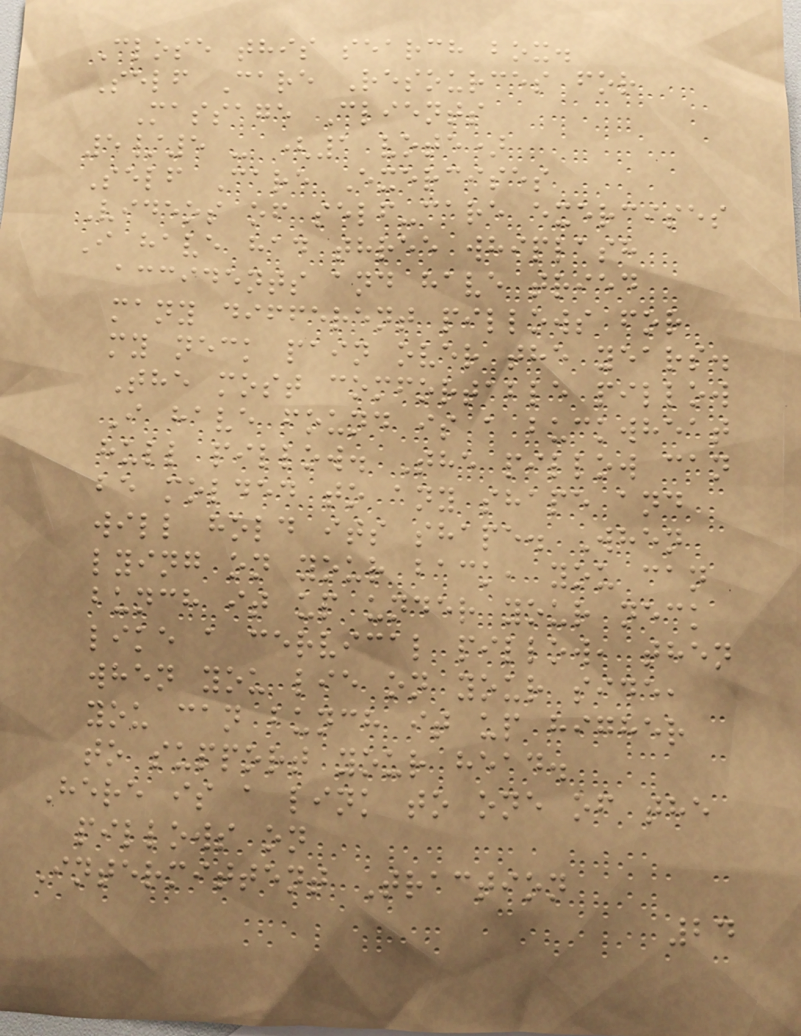Close this search box.
Self Care Resources for
Massage Clients
5/5 - (1 vote)
Self Care Exercises
Videos of self-care exercises
I have had three whiplash
accidents and have tried
many different pillows for
my neck pain over the years.
The most comfortable pillow
I have found is a buckwheat
hull pillow. The pillow can
be molded to any shape and
will hold its shape. When
lying on your back, you can
bunch it up under your neck
like a cervical pillow, then
when you lie on your side,
you can bunch it up higher
to support your head.
Here is a link to one of the
pillows on
Intermittent Traction
24
